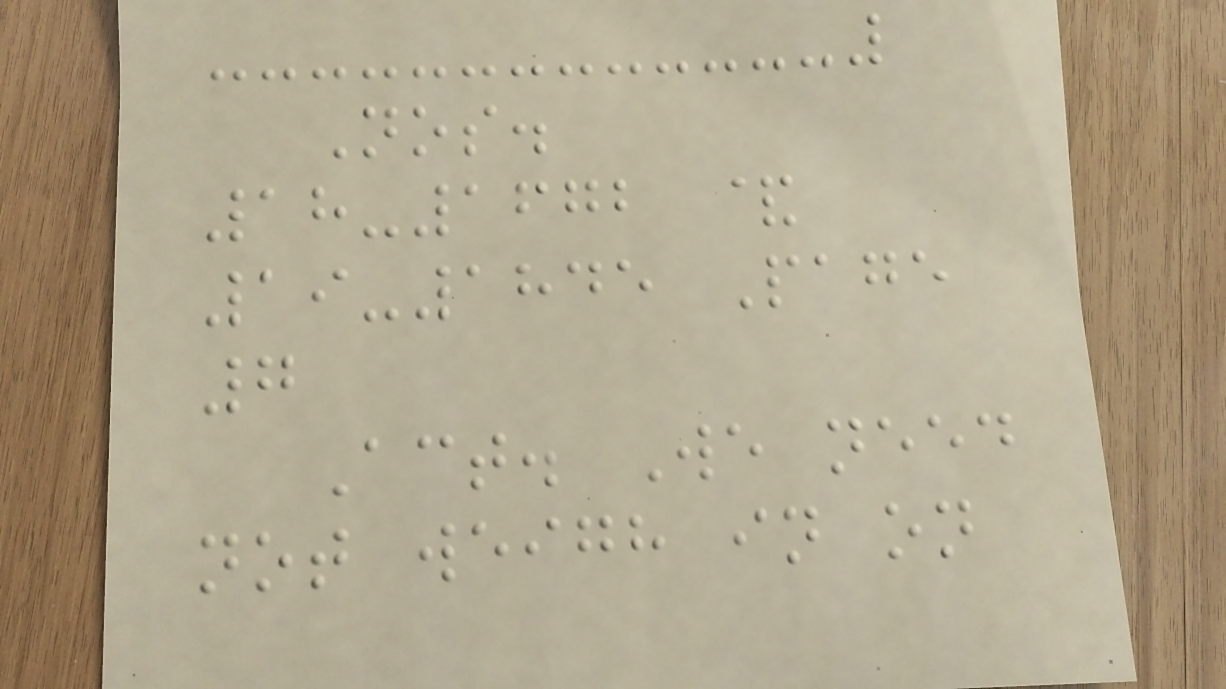Nos.
18-1672 &
19-1845 Page
7
Act. We need
not weigh in on
